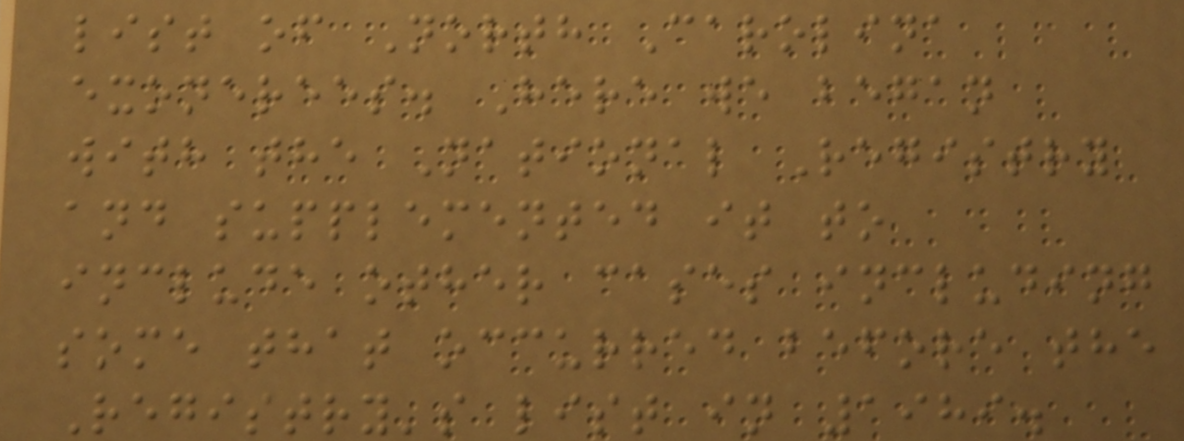list of North Carolina
exonerees. Here we began
with the National Registry
and supplemented it to
include other cases including
some that occurred before the
Registry's list in 1989.
